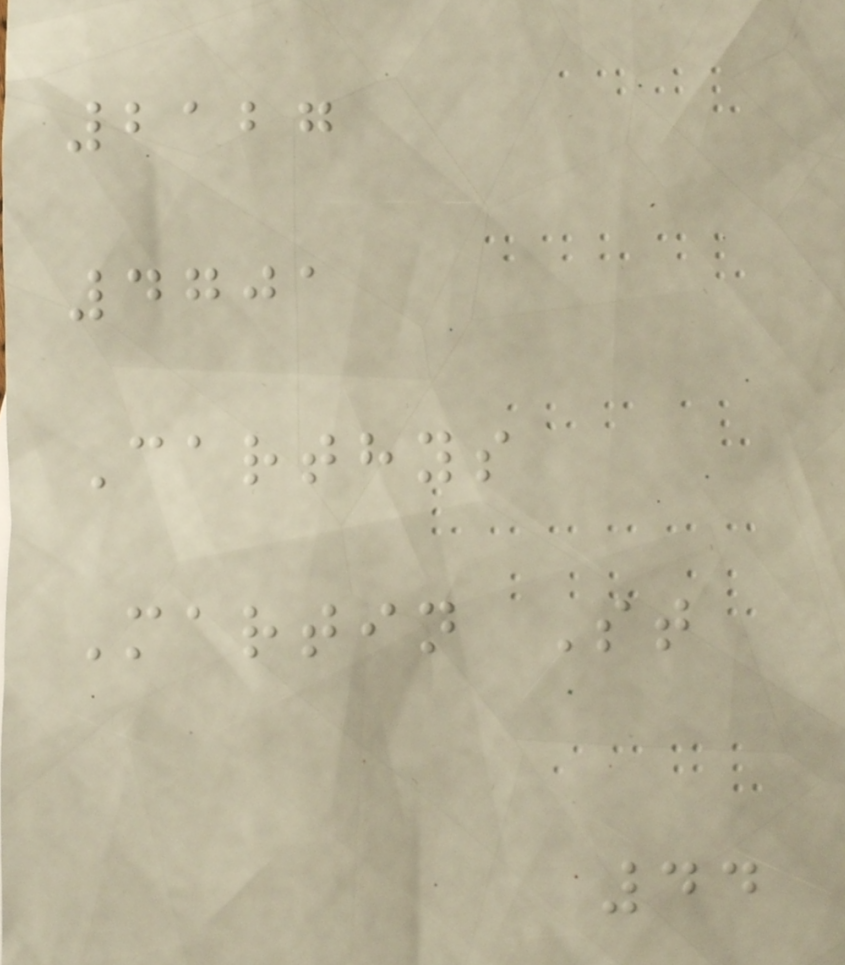2127
4701
Carthys
Martin St
44
